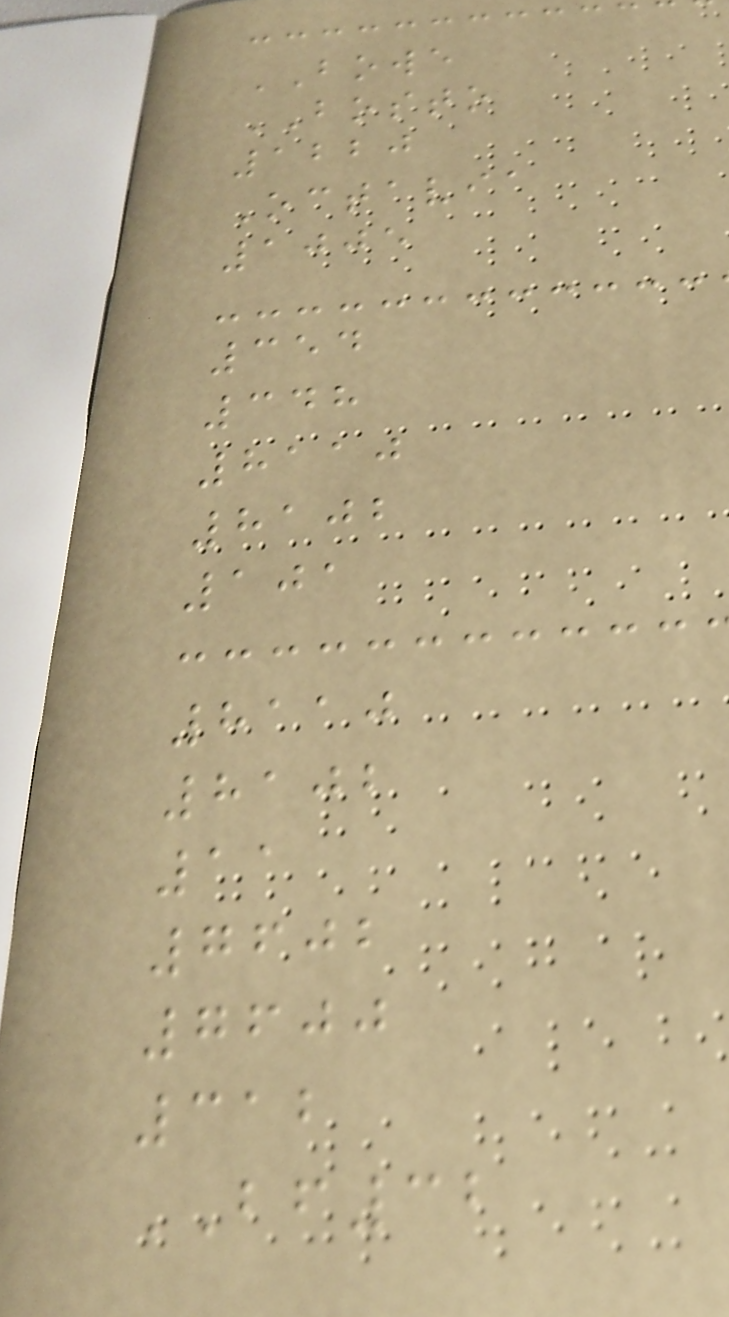BOWE
BOSTO
1220
Octavia
1005
354
348
8110
8102
101
8110
8102
11
7602
7600
312
BF32
